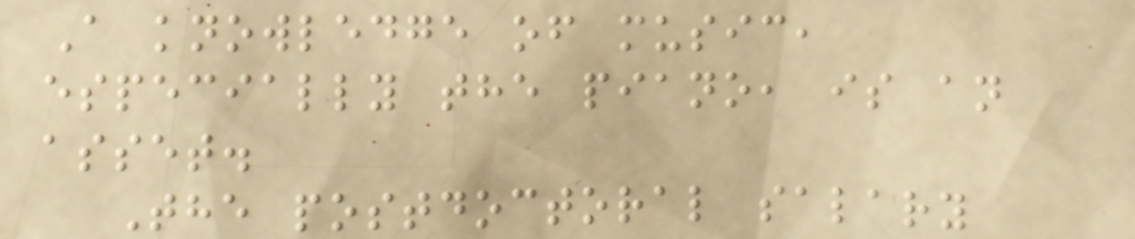A knowledge of music,
especially the piano, is an
asset.
The postdoctoral salary
